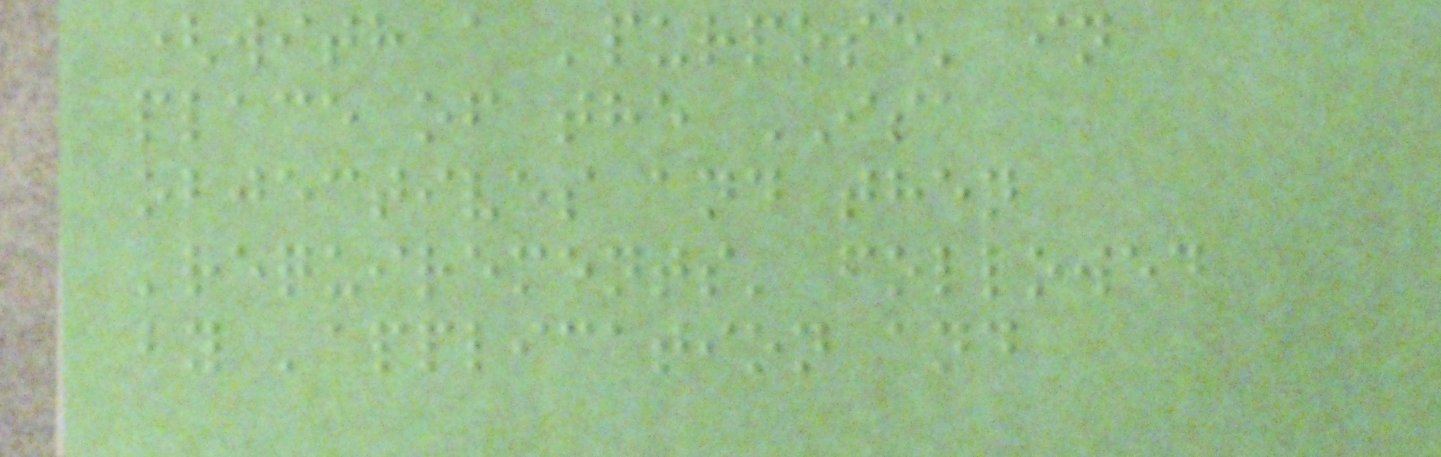(with a 'purpose' in
place of the ISA
objectives and then
'requirements' followed
by 'application and
